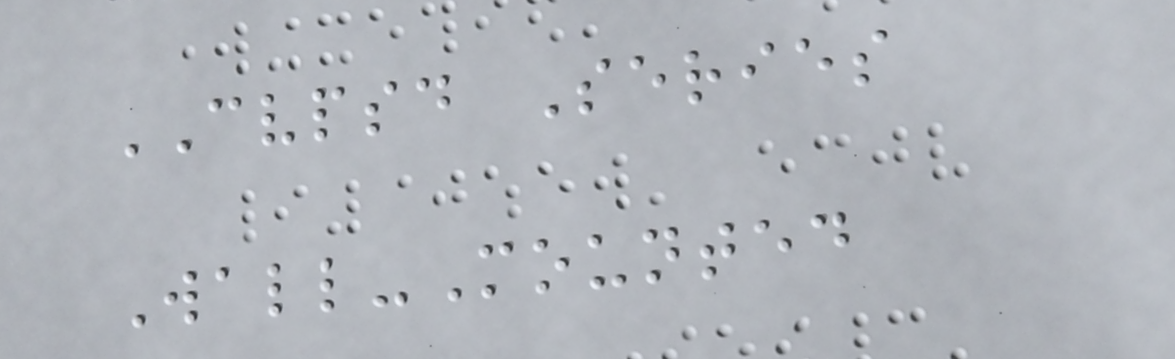CVPSD Series
Wall-Mounted
